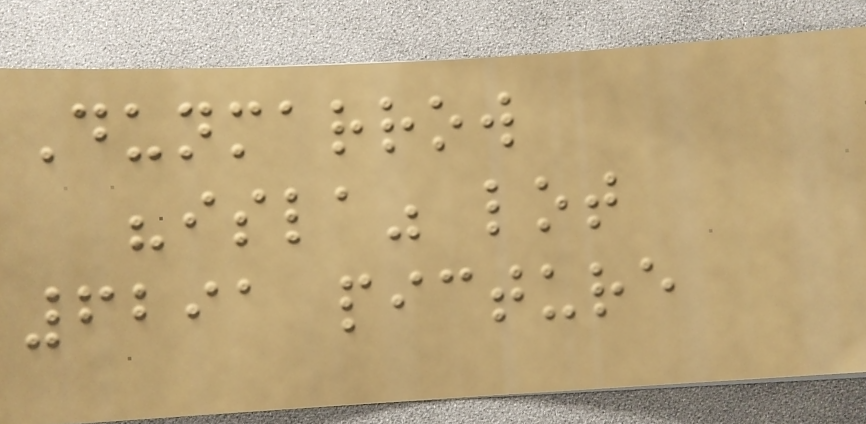Dunmarrow
"isla" lot
6291 picture
